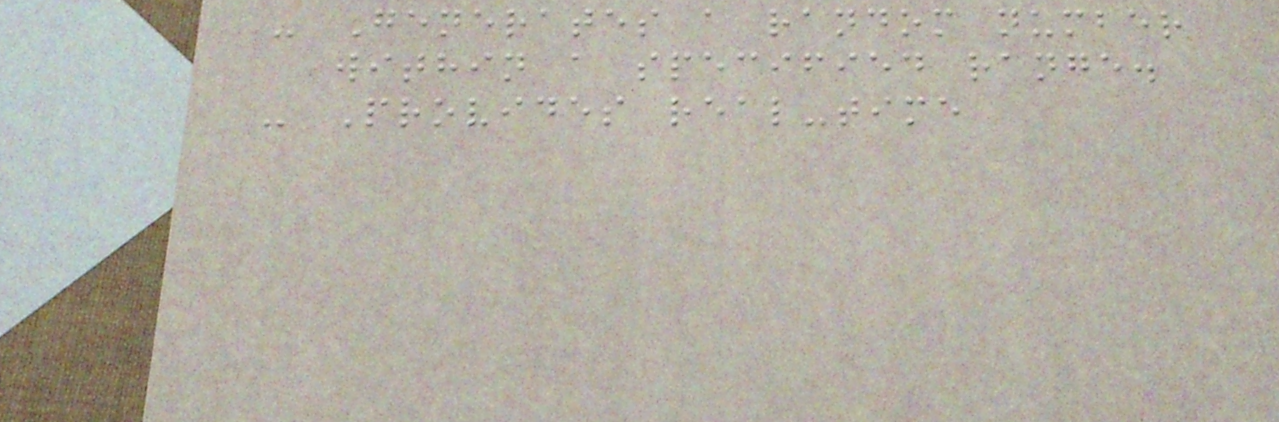- Generates a random number
within a specified range.
- Provides real-time
